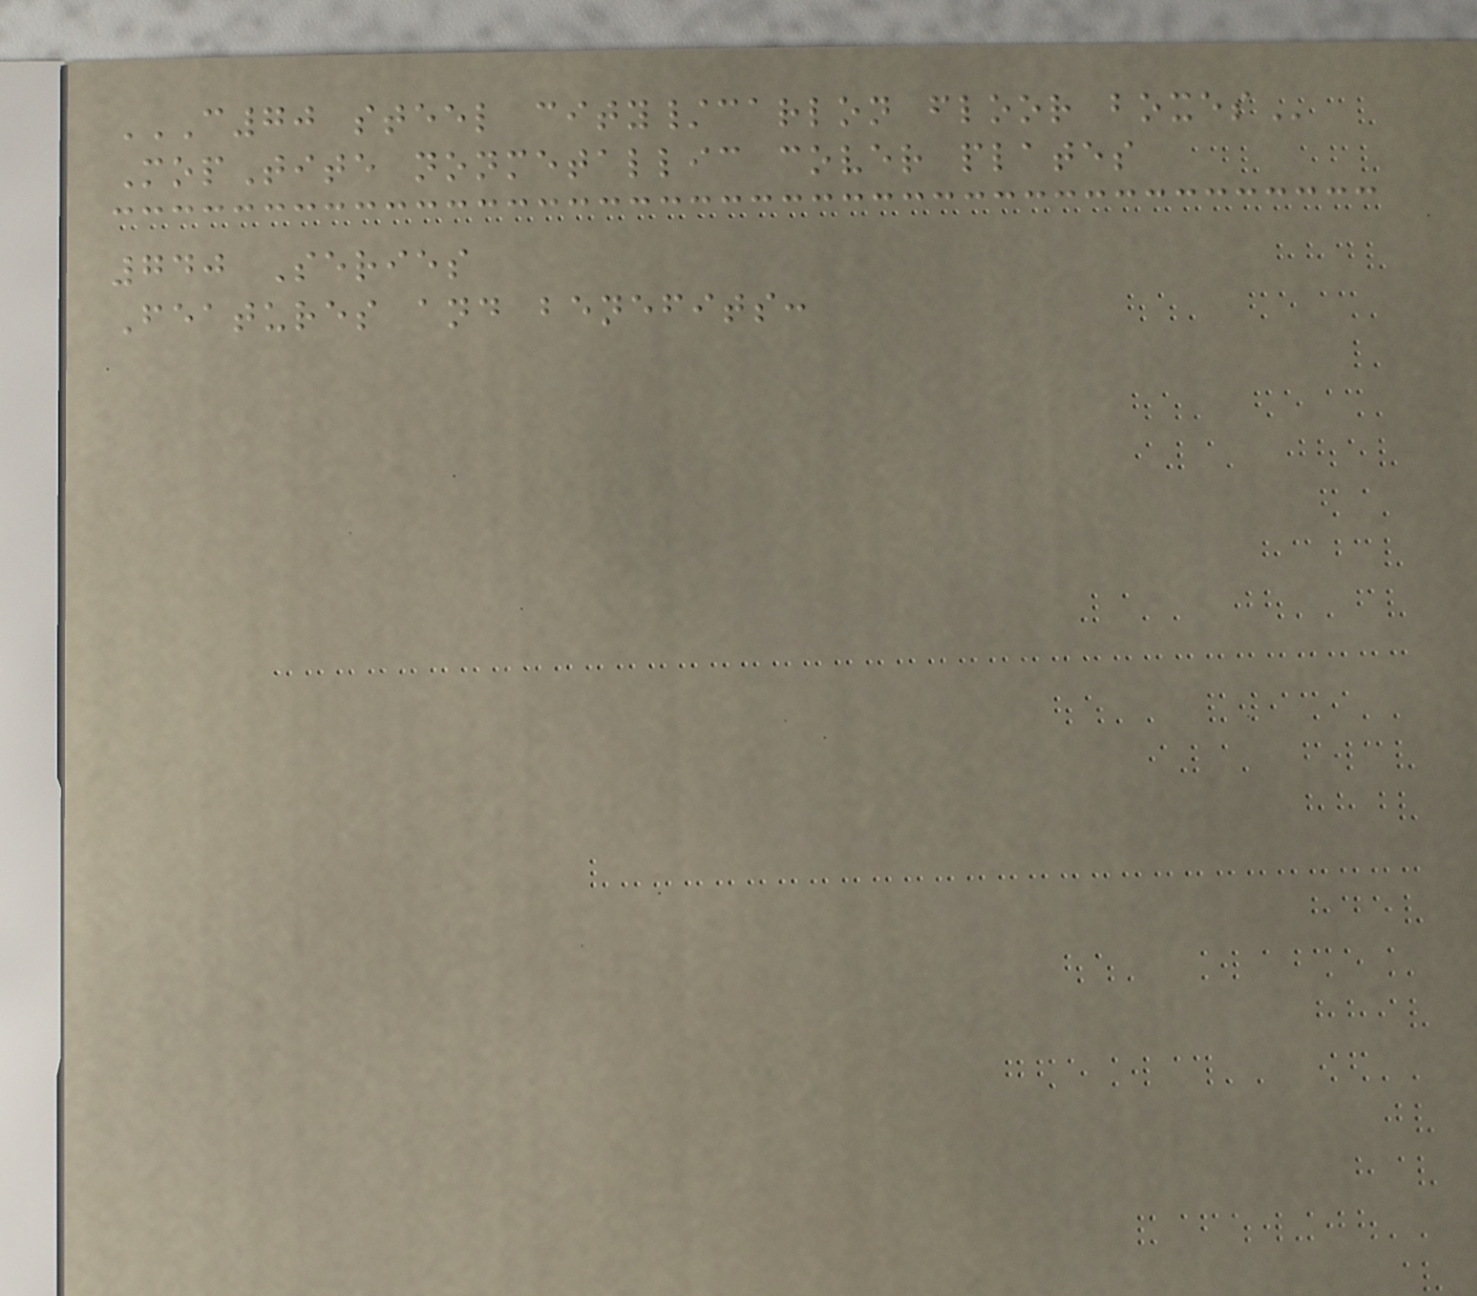C70 STEEL CITY/CARLON FLOOR BOXES
MopTite nonmetallic cover plates
740 Series
Features and benefits:
